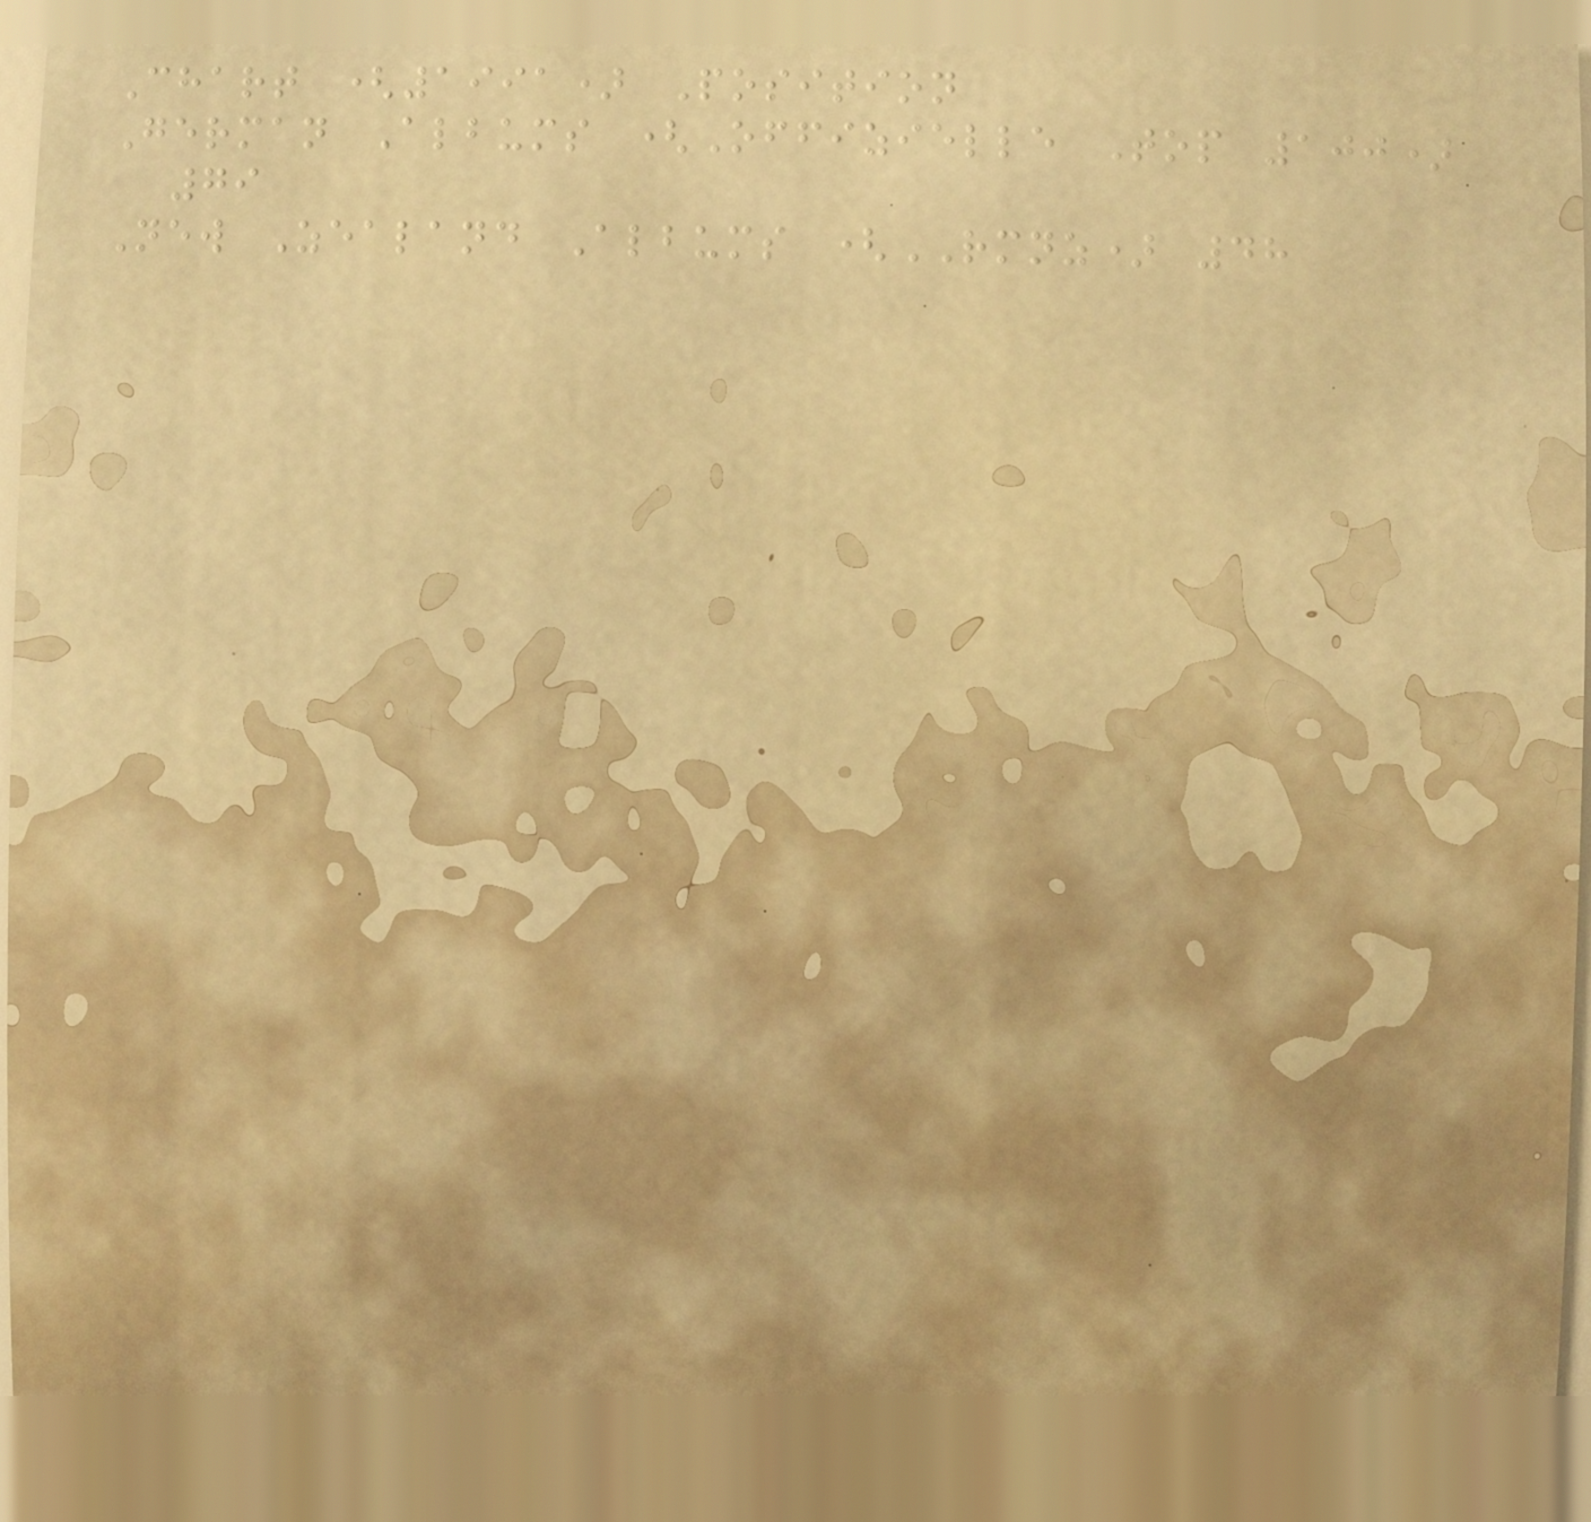Chart (1991) Position
German Albums (Offizielle Top 100)
79
New Zealand Albums (RMNZ) 48
